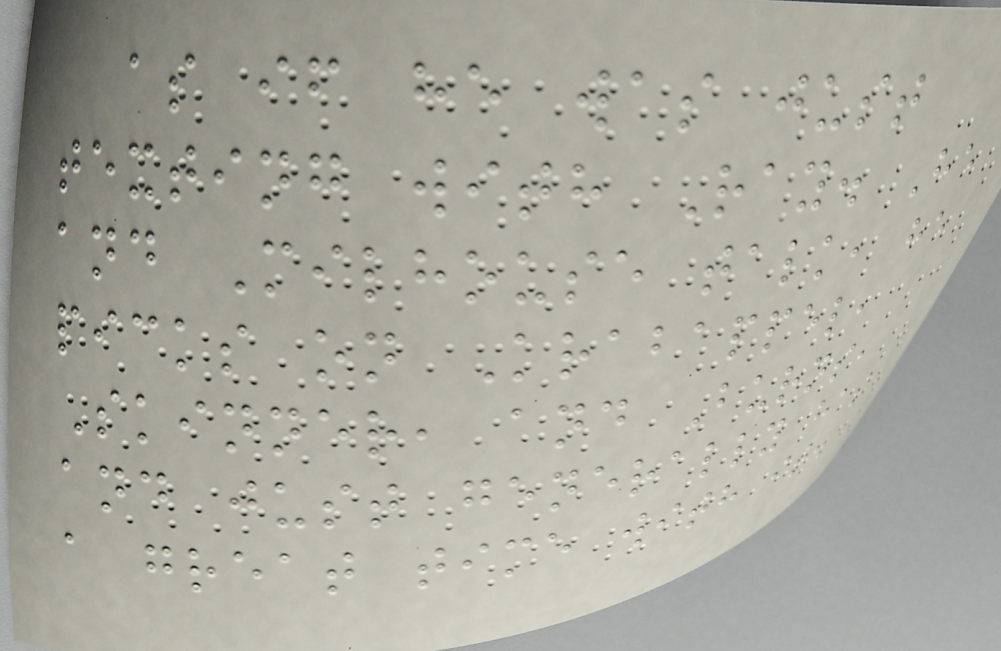as if he was just
texting with Ray. He
and Milhouse talk, he
picks on Krabappel,
Skinner, and Burns,
and just generally has
a great time with it.
